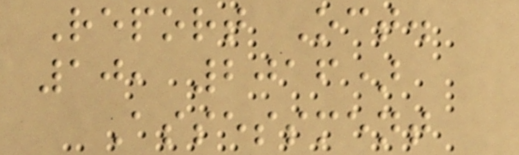Report Oct.
10, 2016)
Assessment
